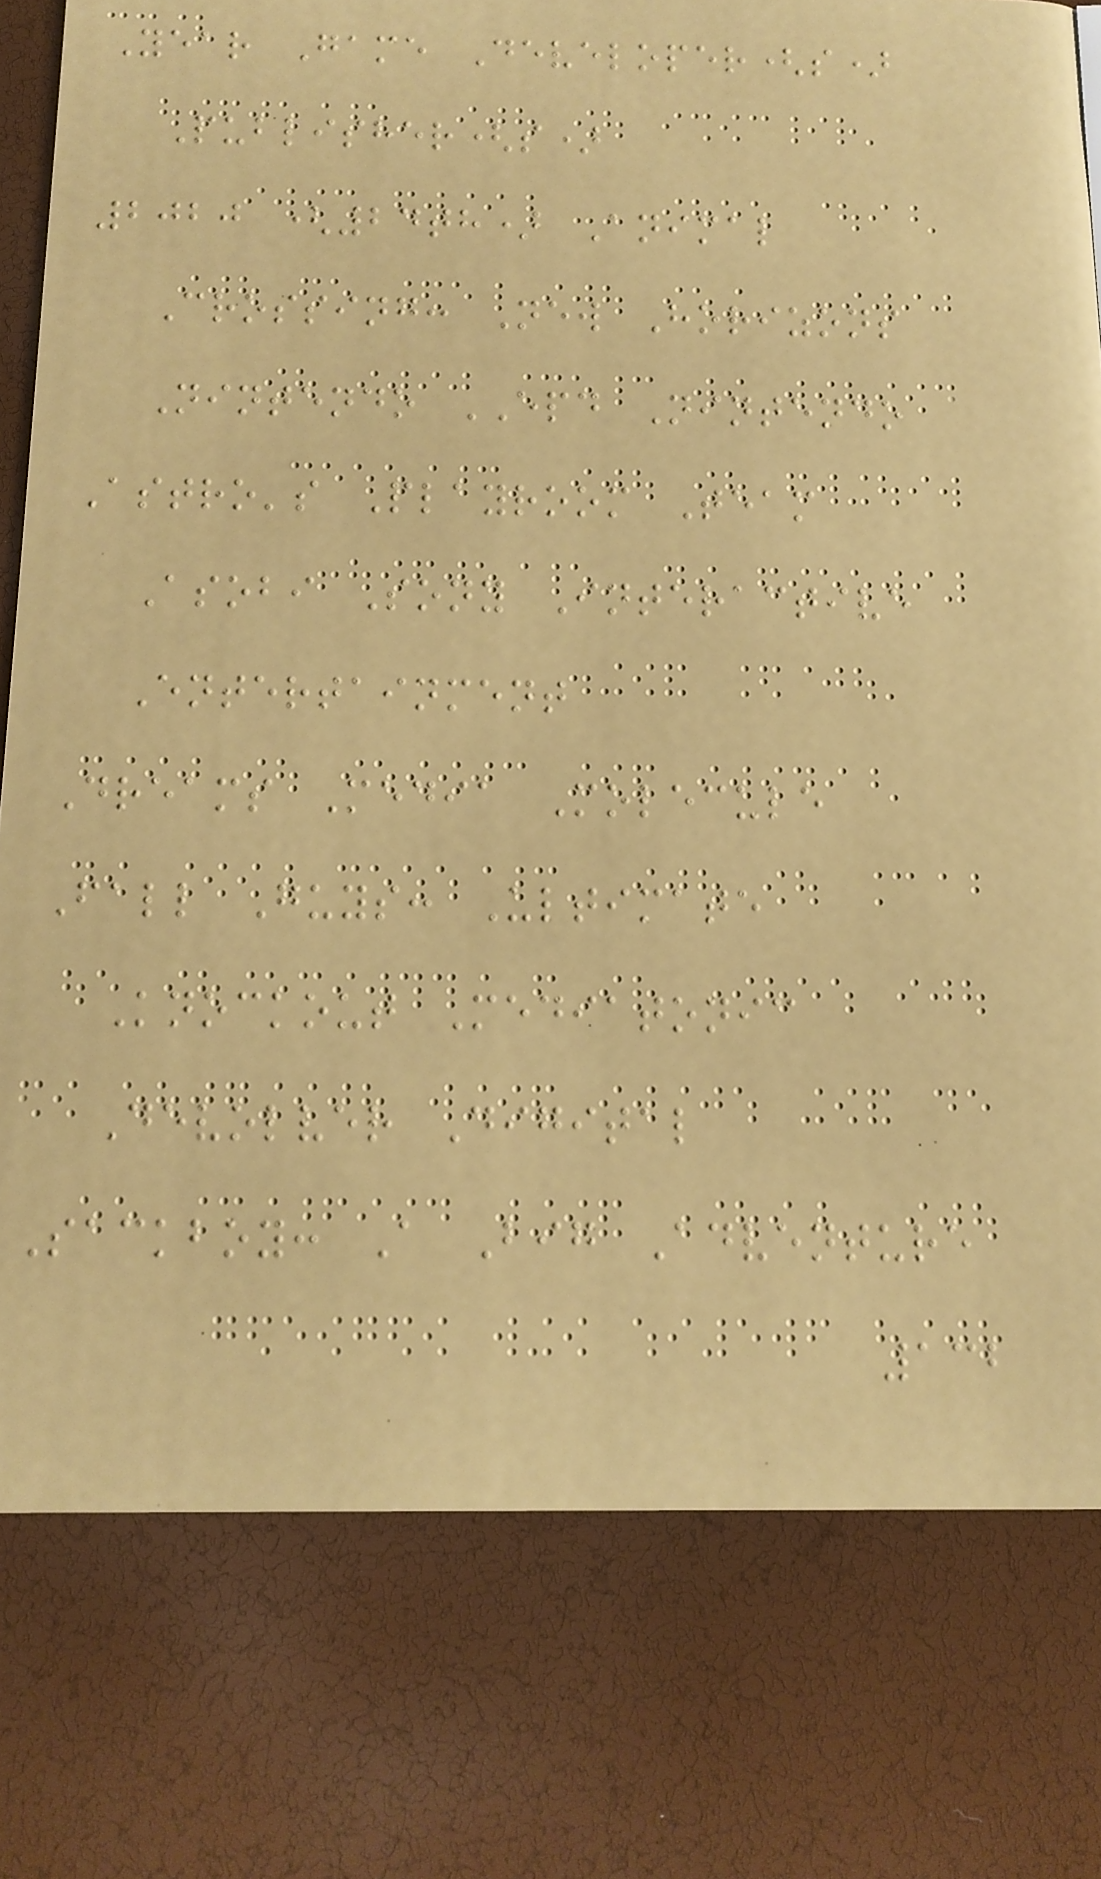Year Game Developer(s)
Publisher(s)
2020 (24th) Animal
Crossing: New Horizons
Nintendo EPD Nintendo
Astro's Playroom Team
Asobi Sony Interactive
Entertainment
Dreams Media Molecule
Fall Guys: Ultimate
Knockout Mediatonic
Devolver Digital
Sackboy: A Big Adventure
132
